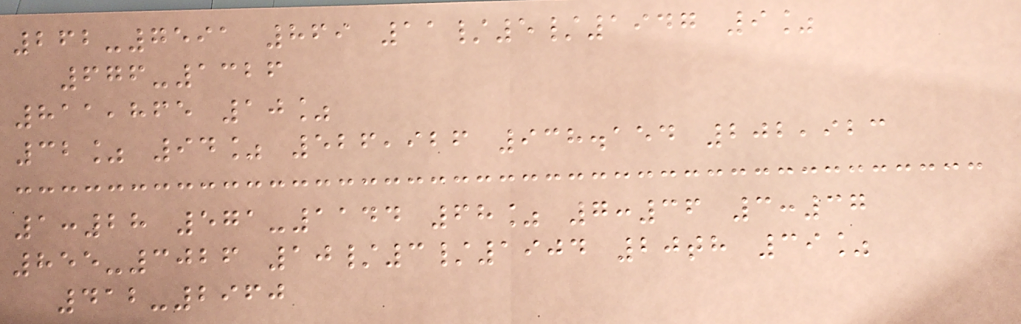262-7591 869 11/5/1947 9%
676-1326
811,865 10%
32% 94% 526,926 938.154 202,923
1:28 571-1144 68% 7:36 3:37
855-3026 10/3/1904 20th 39%
412-2960
